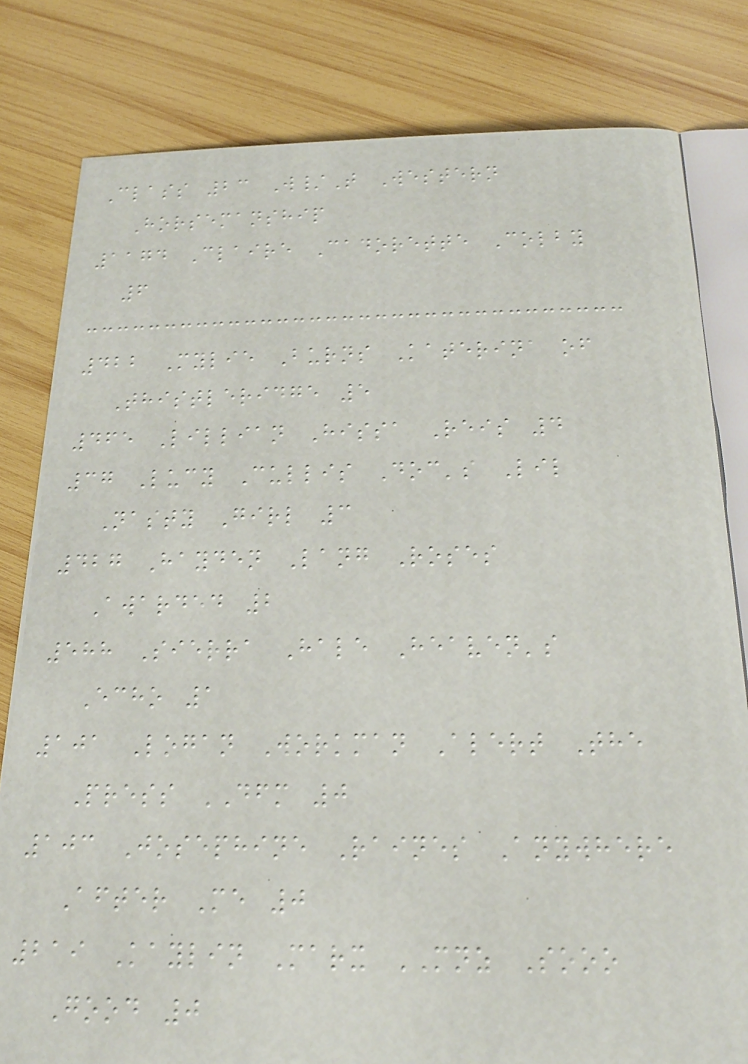Class 23 W/T Western
Horsemanship
1174 Claire Cadorette Colby
6
422 Mylie Burns Katerina of
Thistleridge 5
465 Lillian Hissa Reis 4
37 Lucy Cullis Doc's Lil
Nasty Girl 3
427 Hayden Lang Roses
Awarded 2
588 Sierra Hale Heaven's
Echo 1
101 Logan Workman Alert The
Press DFM 0
103 Josephine Raines Anywhere
After Me 0
219 Kaylin Marx MNZ Sooo
Good 0
